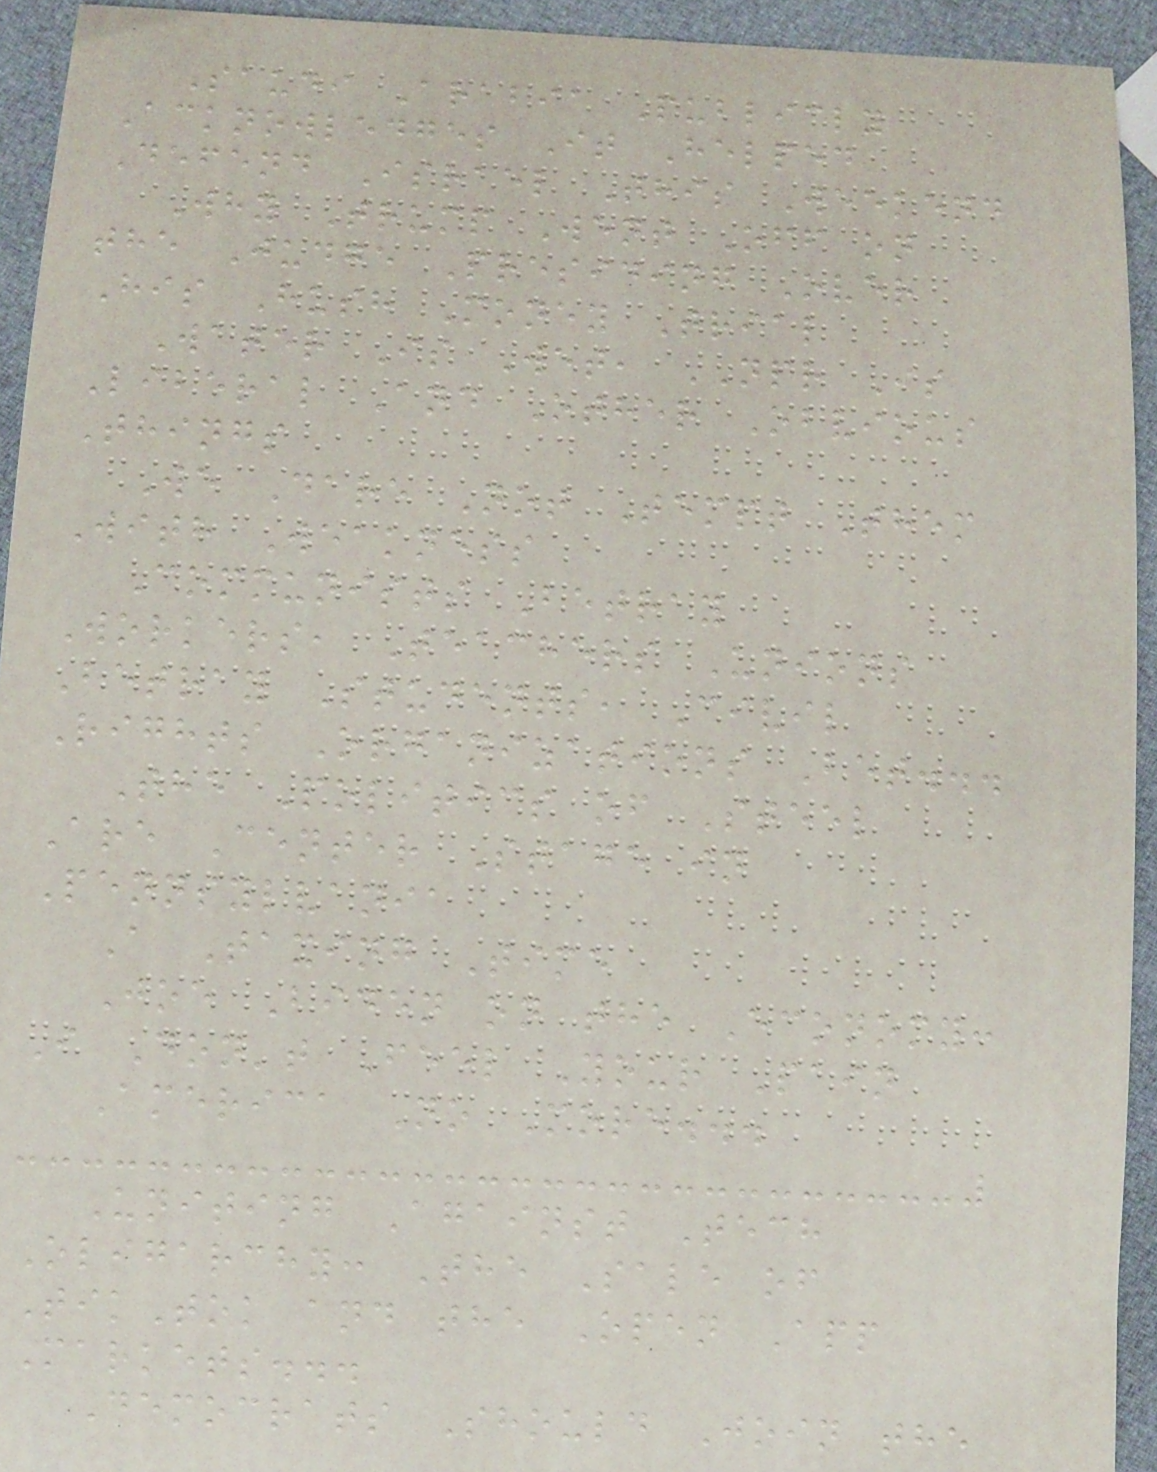Saudi Arabia Publicly
Acknowledges It Helped
Defend Israel This Weekend
Why Trump Went Off on
the Judge Presiding Over
His Hush Money Trial
Water Is Wet, NPR Is
Liberal And Other Obvious
Things
We Dare Not Tempt Them
With Weakness
Communists Betray
Workers, Teachers Unions
Betray Students, Civil
Rights Organizations Bet...
The Politics of Steel
Are Center Stage in
Pennsylvania
A Taxing Time
Joe Biden on the Economy:
I Don't Feel Your Pain
America No More...
Uniting Against Tech
Oligarchy: The Sale of
TikTok and the Open App
Markets...
Democrats Should Join the
